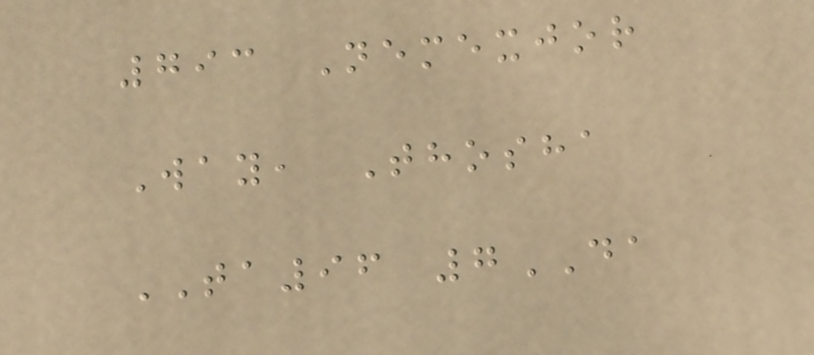793 Nemexjor
Way, Thosha
TA96 7DA
